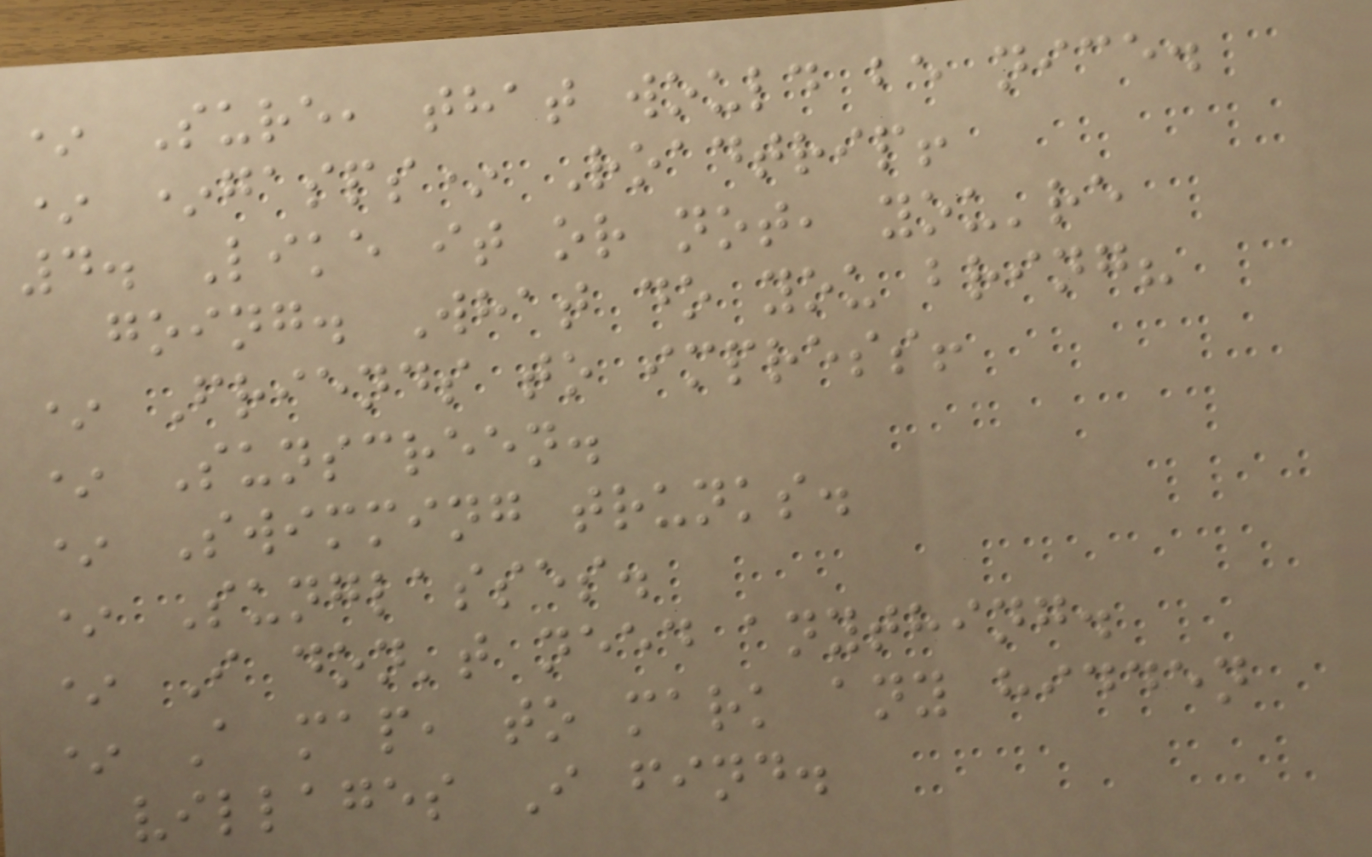* Sure, that would be nice.
* *gasps* Roadtrip!
4. Like it or not, you're
going. What do you bring?
* Friends to impress!
* Sunscreen.
* Swimming trunks.
* Sunglasses.
* I don't need anything.
* A map, to mark any hidden
villages I find.
